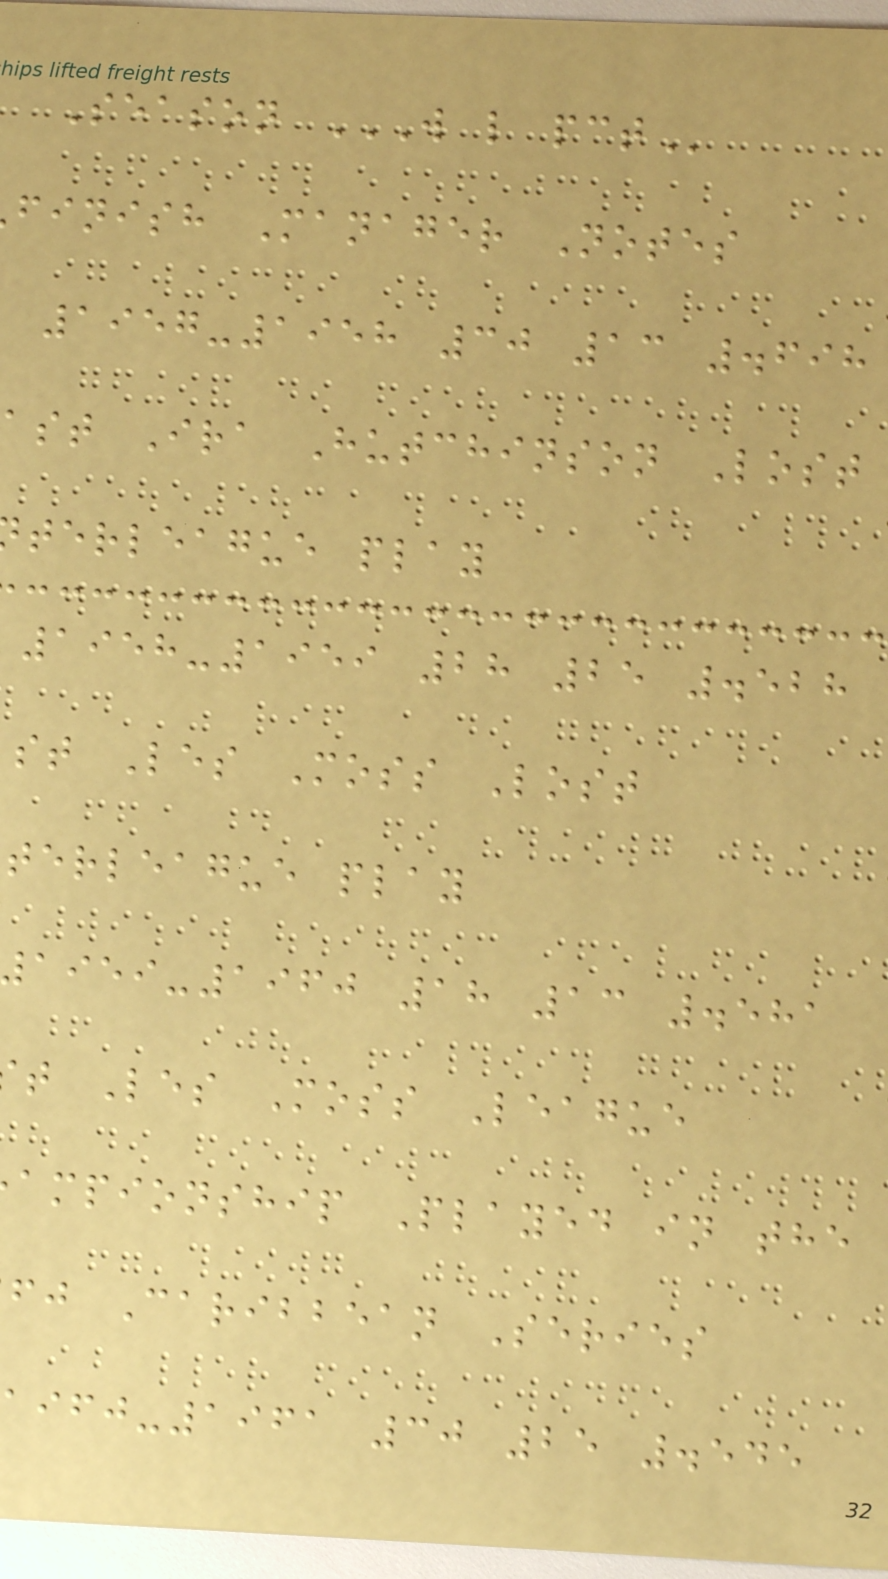Season W L PCT
finish Manager Notes
1957-1958 30 13 .698
ast Ira Hutchinson Lost
terleague play
1958-1959 28 25 .528
st Les Moss Lost
terleague play
-1960 18 13 .581
t Les Moss League
ampionship Played in the
fj Caribbean Series
-1961 30 25 .545
